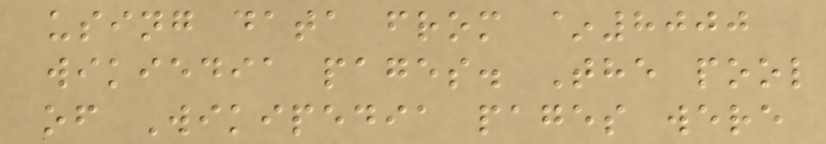using data from ~8000
wikiedia pages. The pool
of Wikipedia pages were
